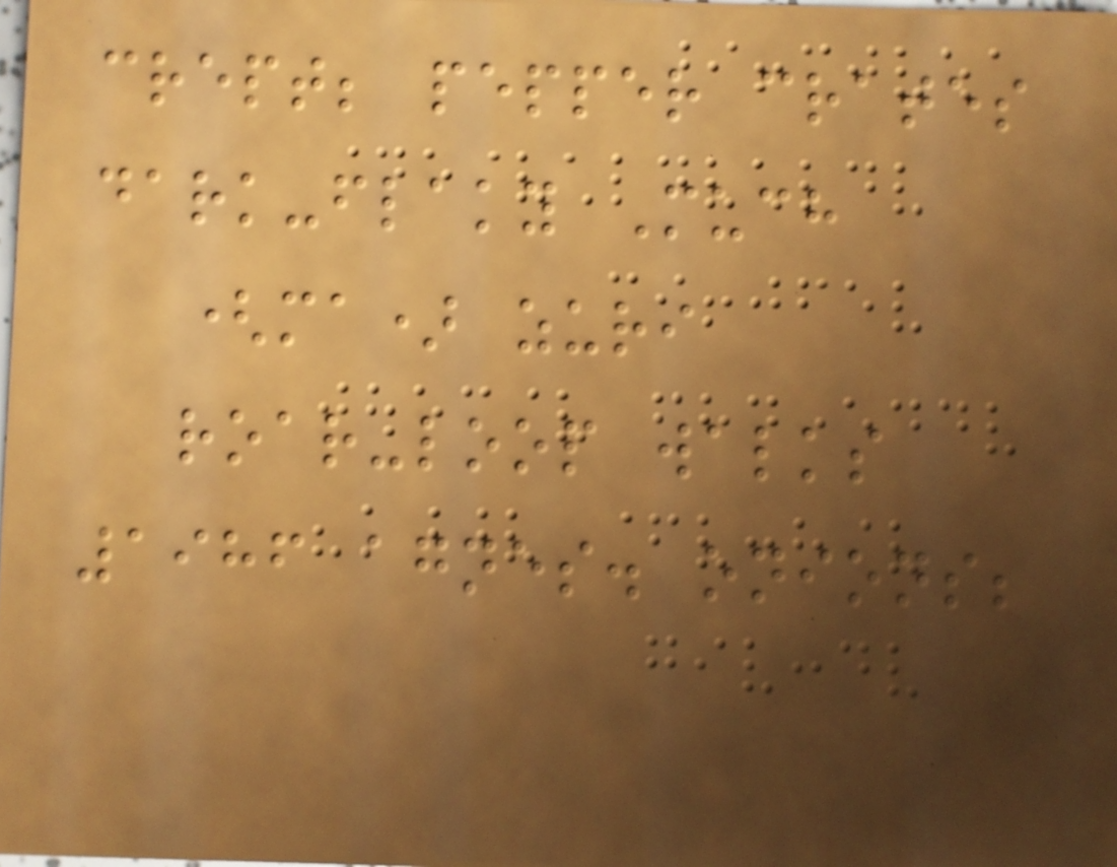crept; pepper crates
dark-flaky Much
(ma) zuri
roar-loop walks
1986 agnes. onions;
